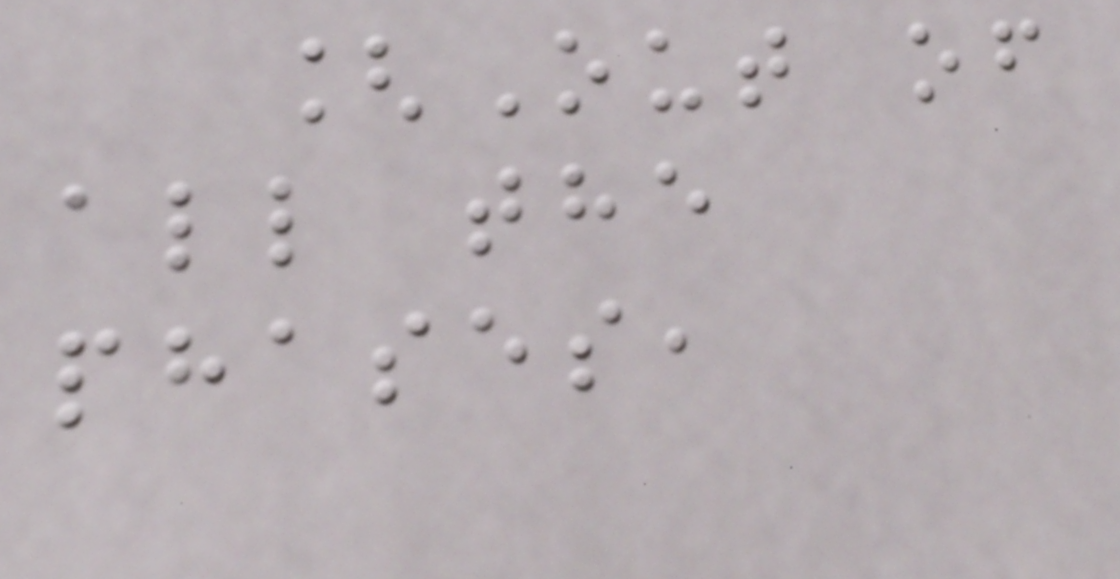[Out of
all the
phases,
